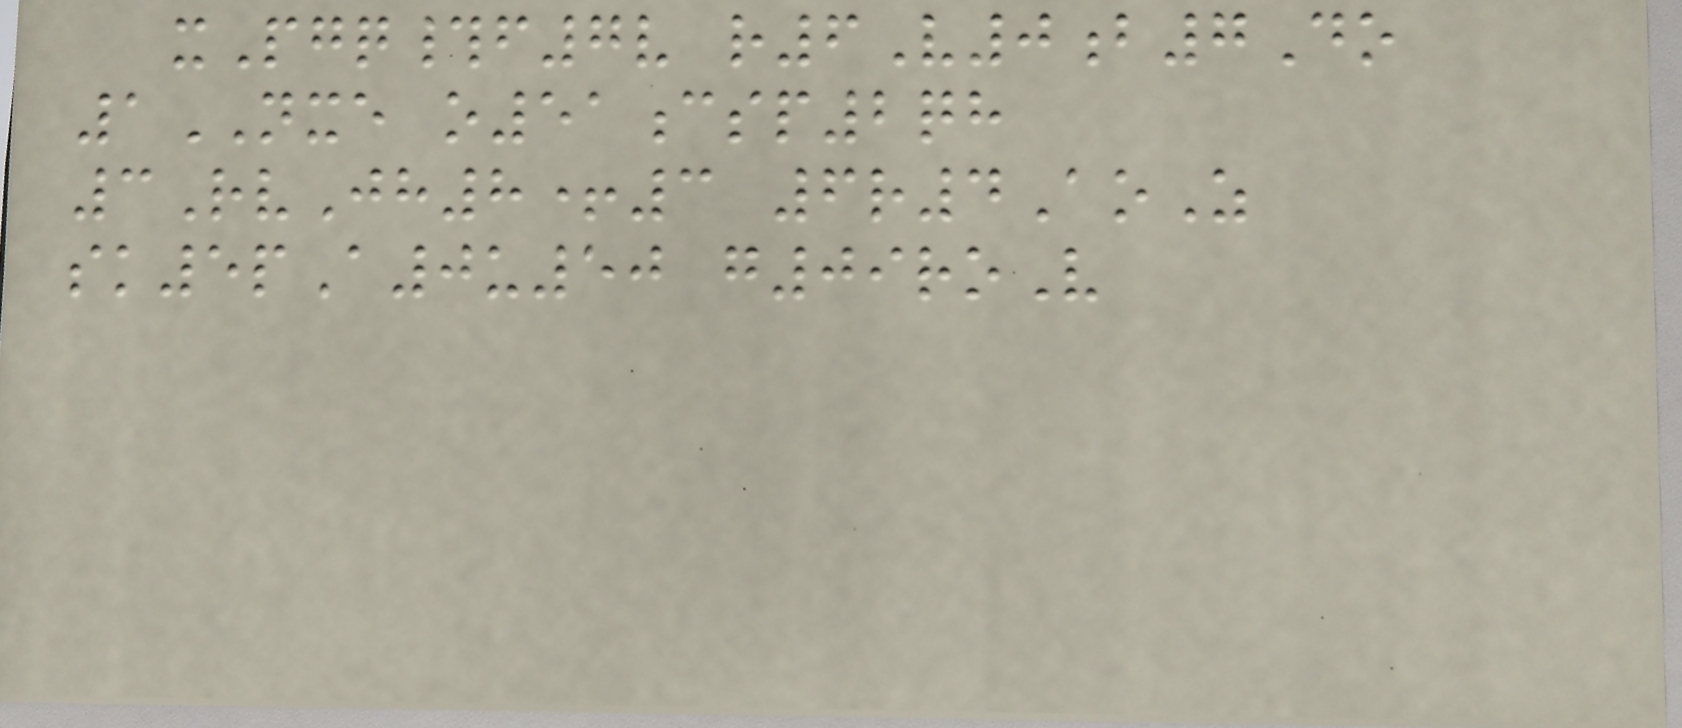xPgq#f7v r6V0b7Do
1NXE o51csp2qh
3RvJh8+3 6r4AoZ
sk5pA0u50 g09roV
